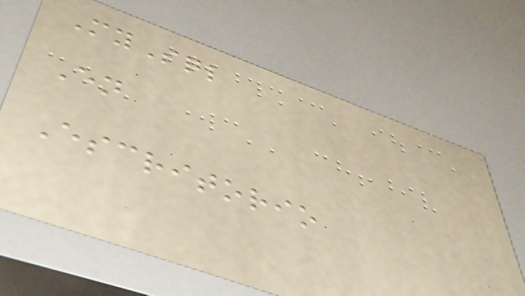MySql
En
Escritorio
